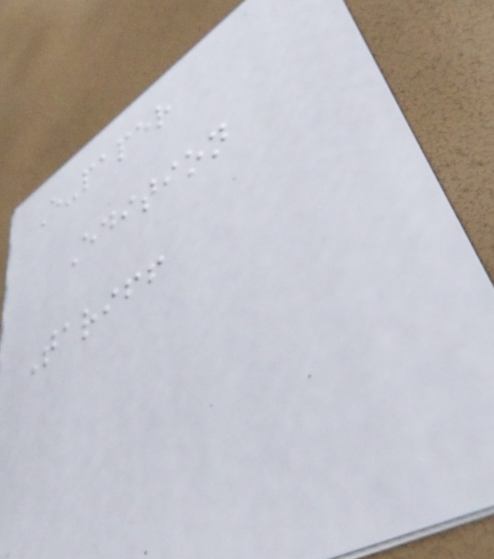E-paper
Edition
Tariff
